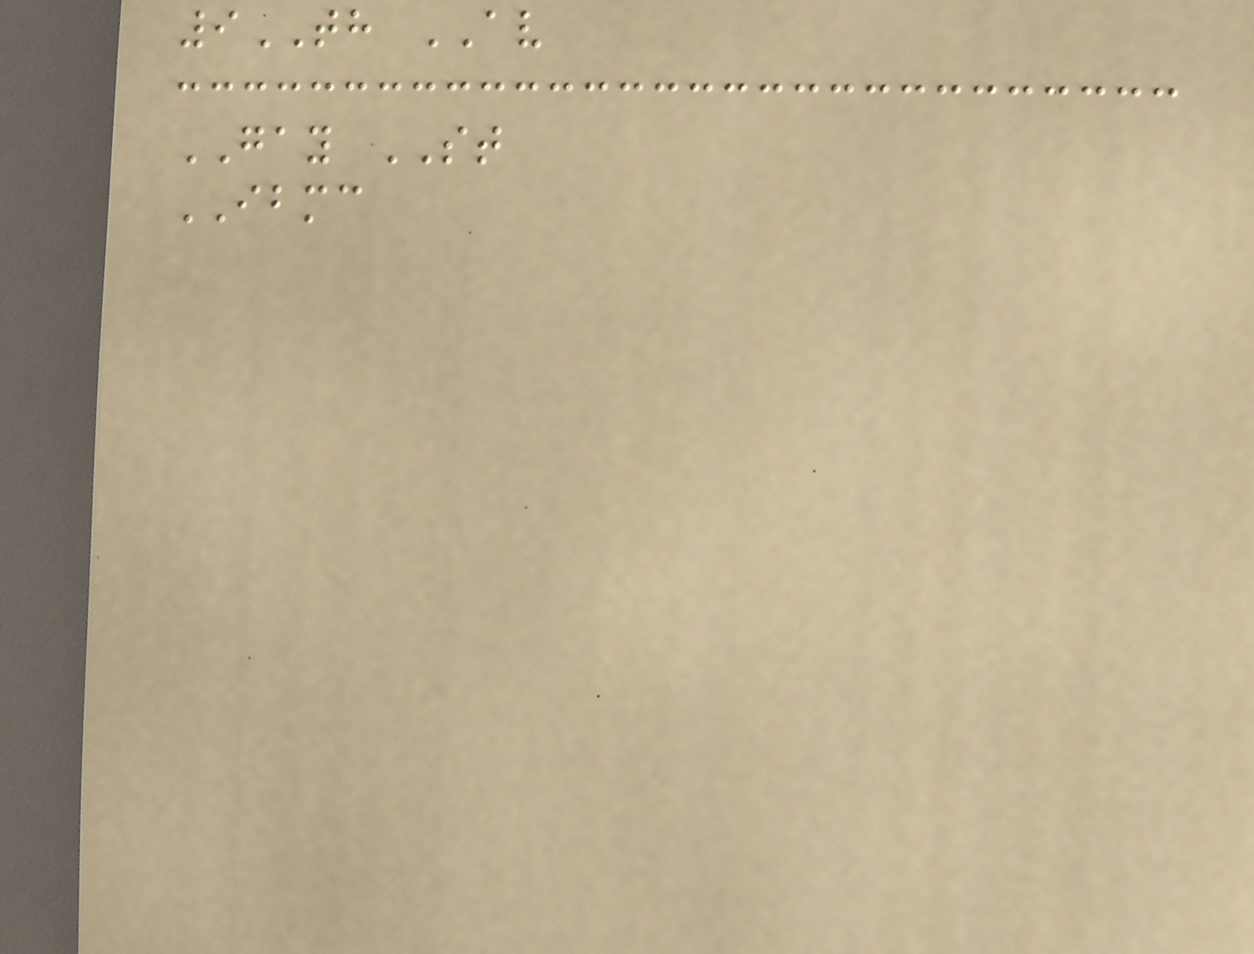9TH AV
GAY ST
IBMC
